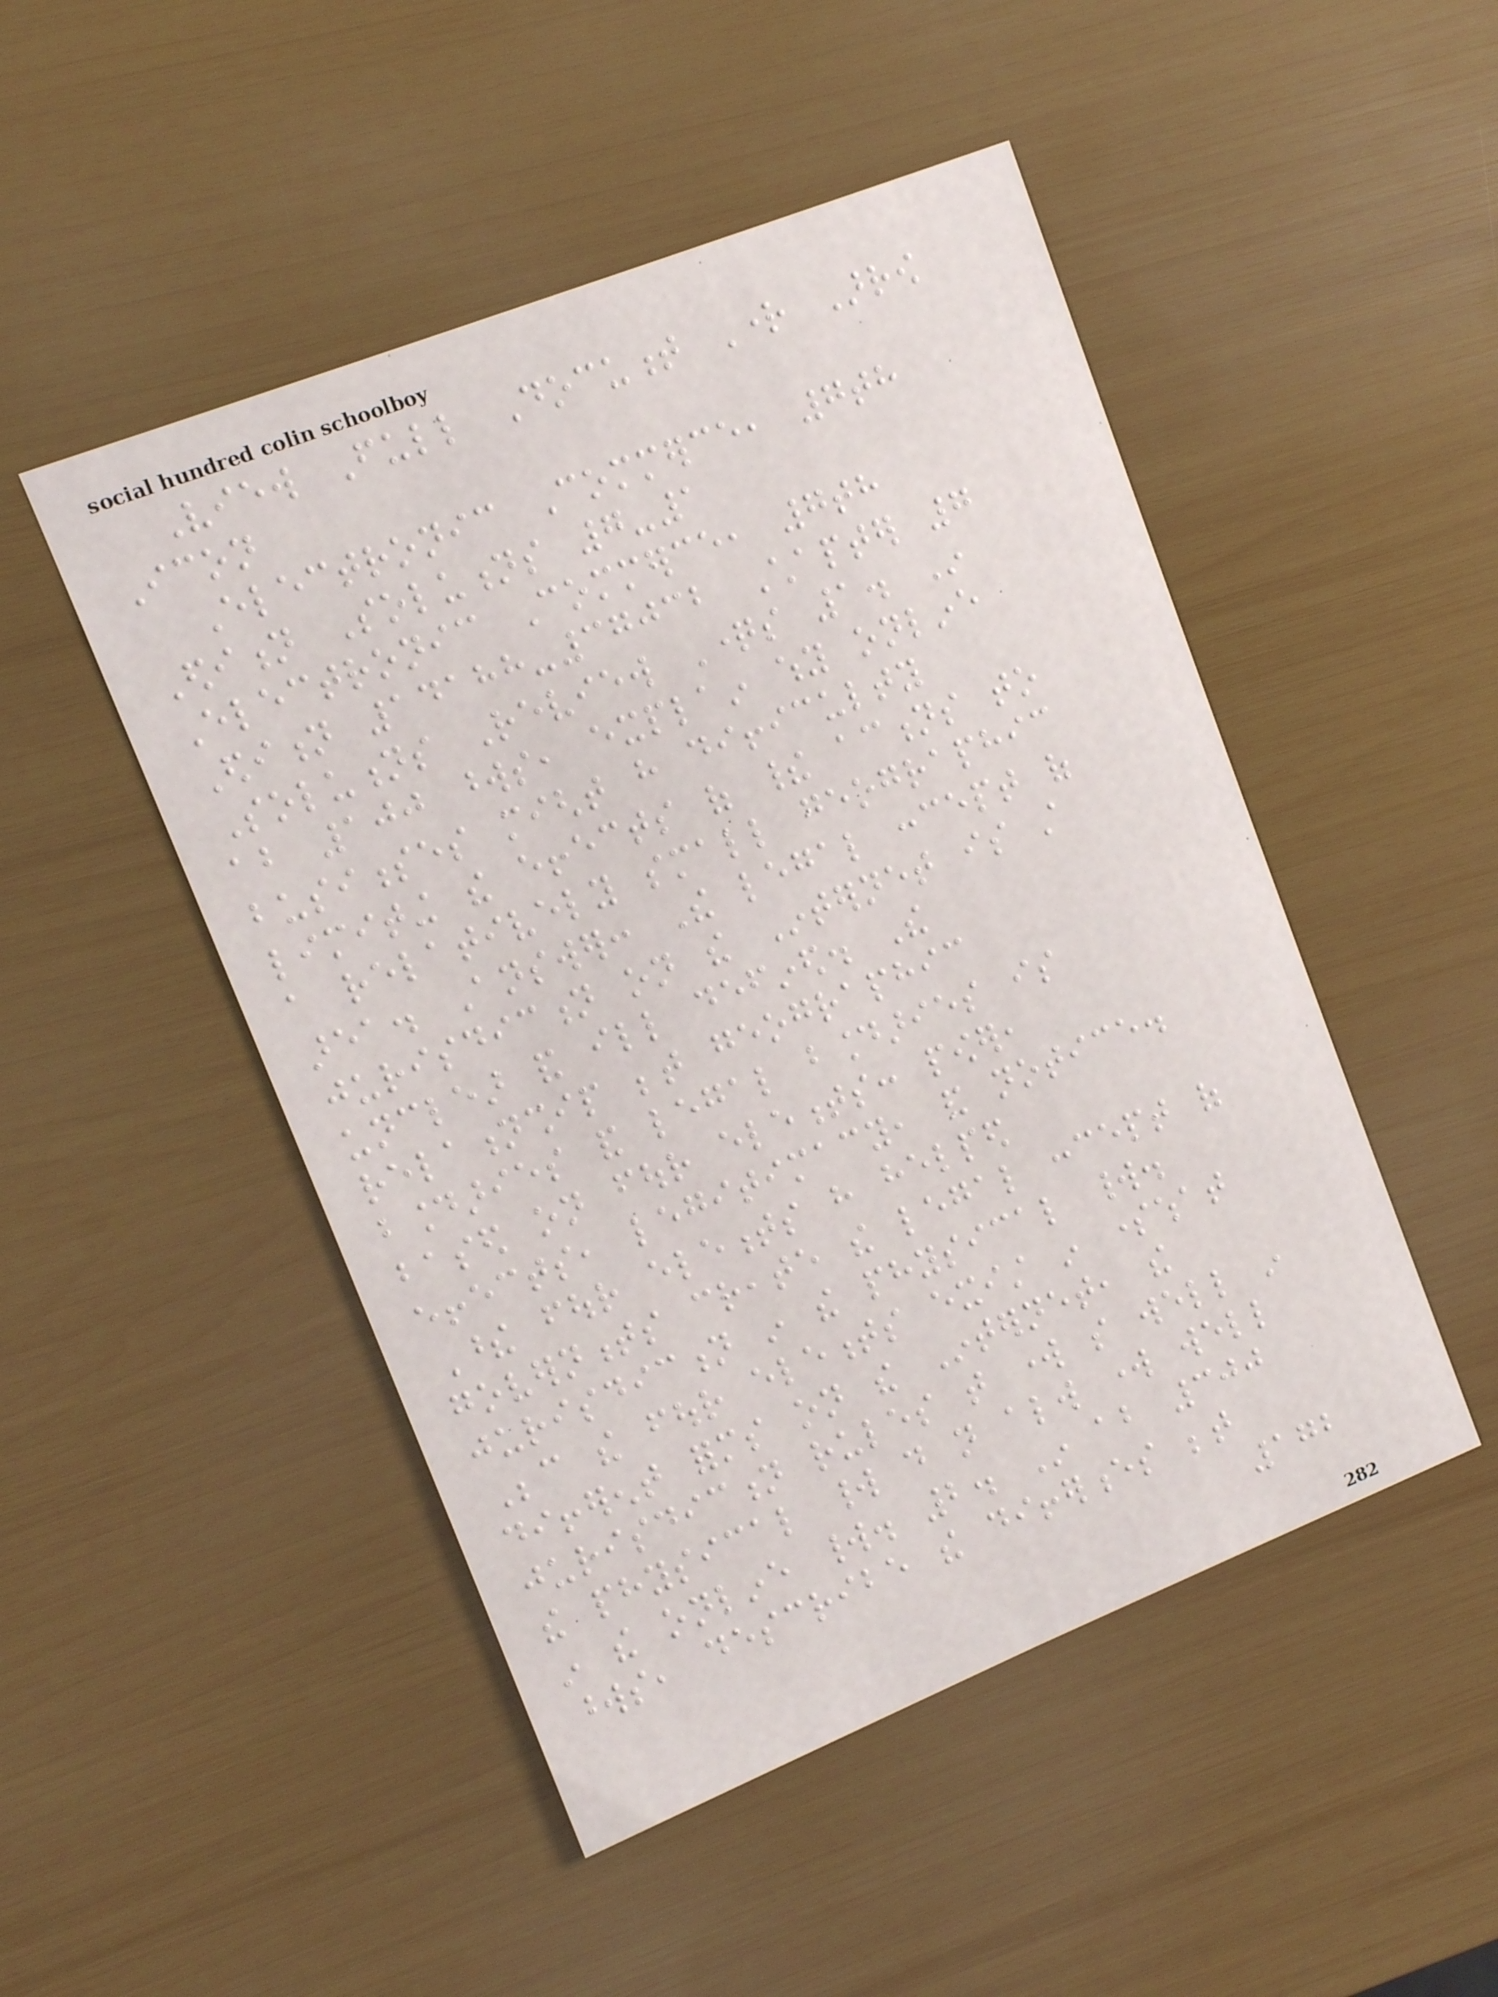View Full Document Right Arrow
Icon
Electronic Commerce, 7th
Edition Solutions 7-1
Electronic Commerce, 7th
Edition 14188-37032 Chapter 7
Solutions Review Questions 1. In
about 100 words, explain why online
businesses might have difficulty
limiting the effects of their actions to
a relatively small geographic
area. Answer: The legal concept of
jurisdiction on the Internet is still
unclear and ill defined. The
relationship between geographic
boundaries and legal boundaries is
based on four elements: power,
effects, legitimacy, and notice.
These four elements have helped
governments create the legal concept of
jurisdiction in the physical world.
Because the four elements exist in somewhat
different forms on the Internet, the
jurisdiction rules that work so well in
the physical world do not always work well
in the online world. 2. In about 300
words, describe the differences between
172
